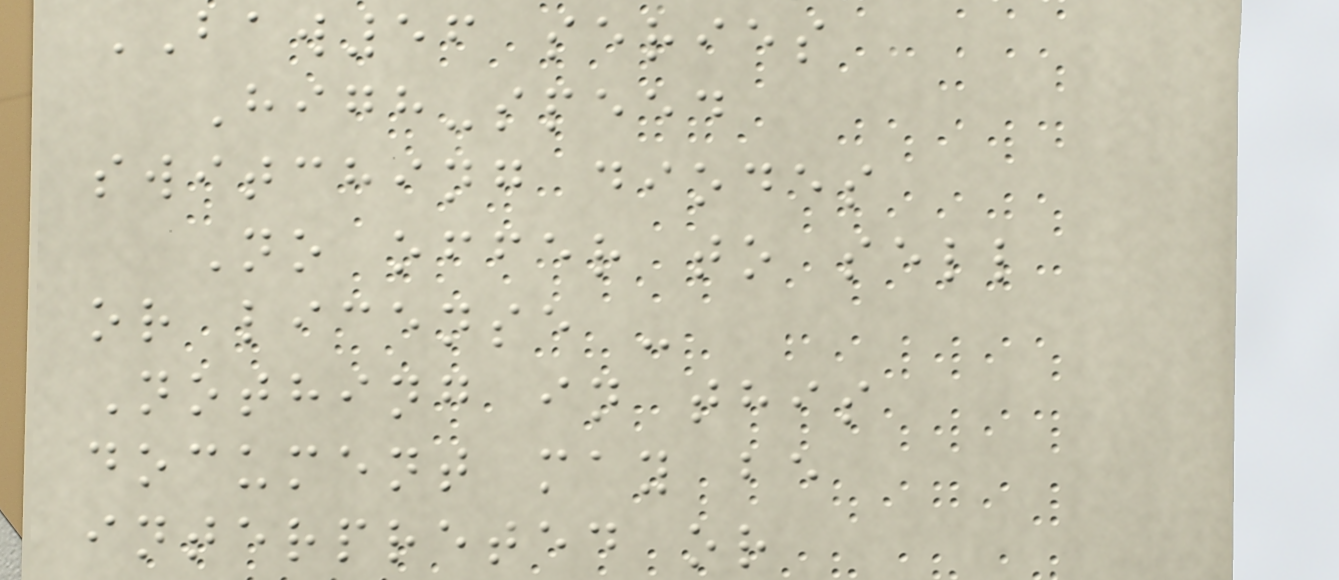BAW56 series
High-speed
switching diodes
No offer to sell
or license -
Nothing in this
document may be
interpreted or
